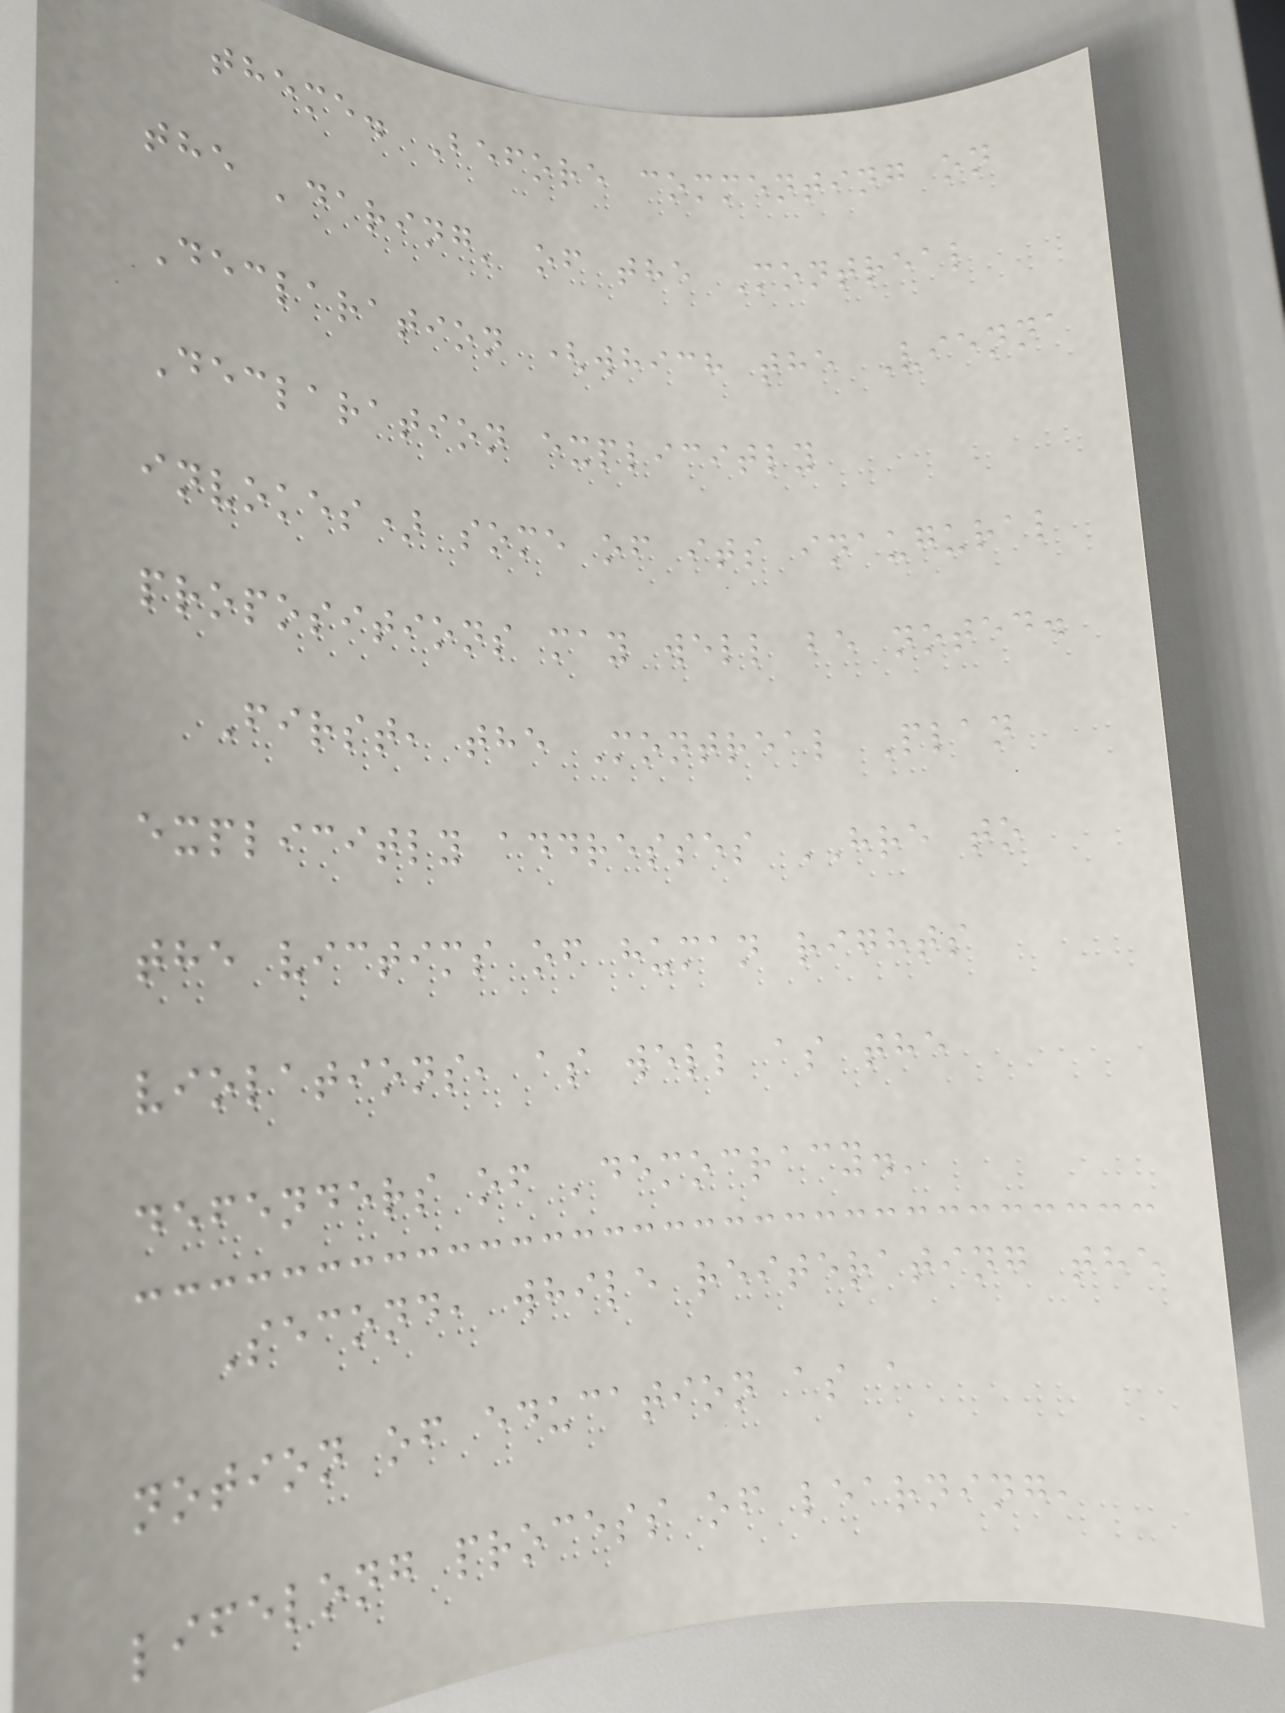theme. Before commenting on
the 'daring' of the Montreal
Declaration (which the Vienna
Declaration explicitly
invokes) some of its inaugural
propositions may well be noted.
First, the Montreal Plan
explicitly addresses HRE to
the victims of human rights
violations, as well as the
defenders of 'democracy.'
Second, while reiterating the
notion of education as a
lifelong process of learning,
